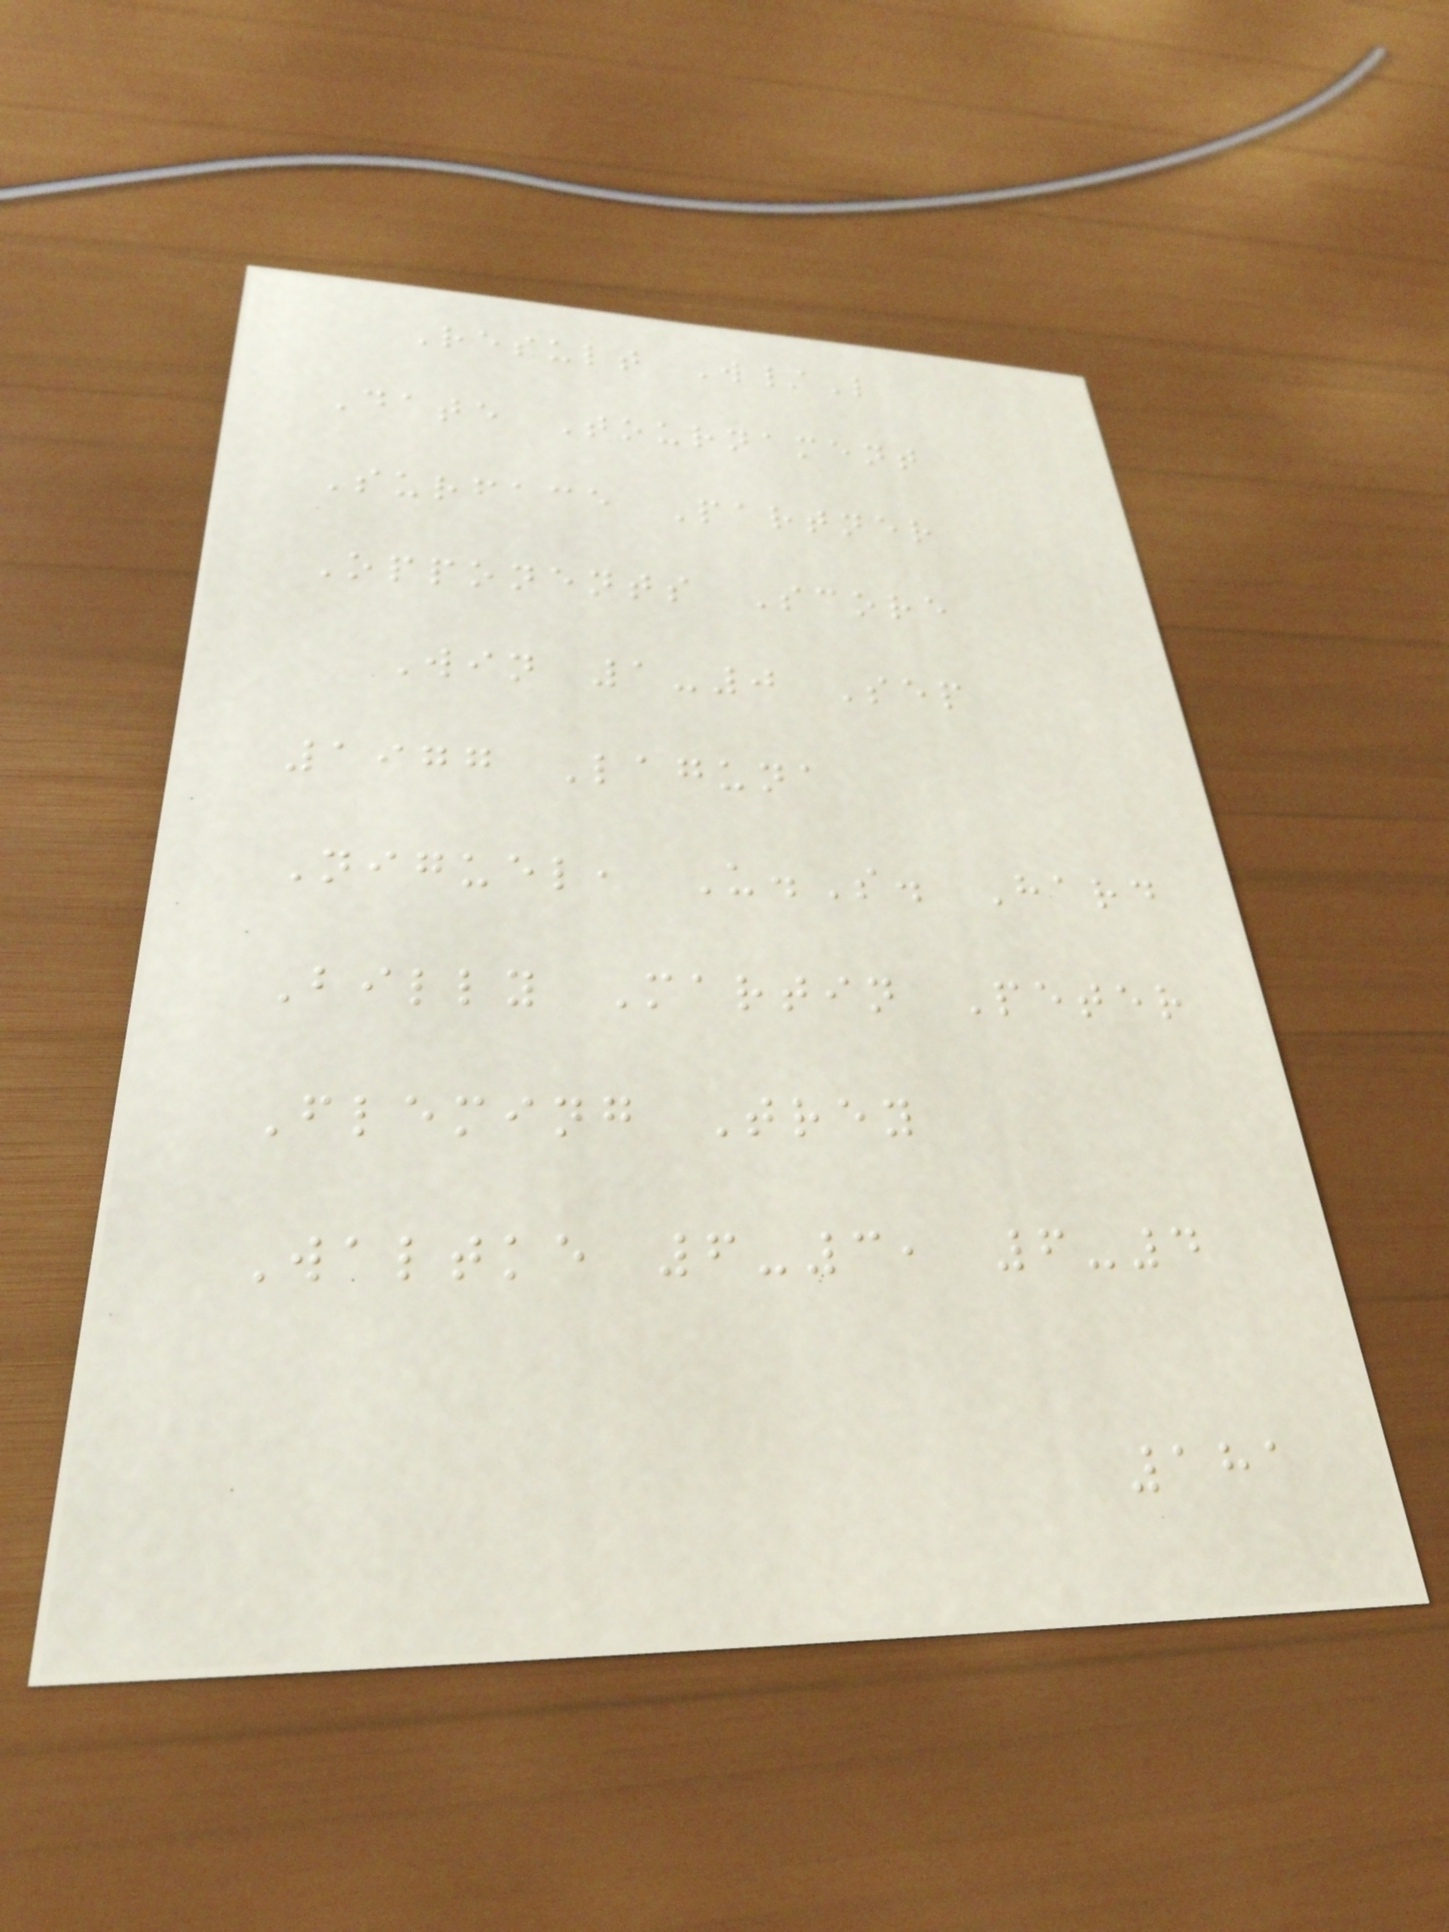Result W/L
Date Tournament
Surface Partner
Opponents Score
Win 1-0 Sep
1977 Laguna
Niguel, U.S. Hard
Billy Martin Peter
Fleming Trey
Waltke 6-3, 6-4
181
